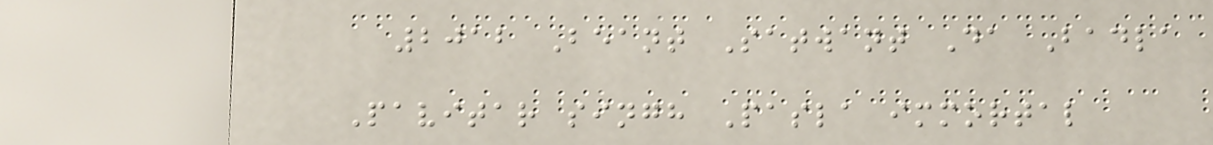2012 Beant Satwant Da Badla
Pavitar singh Pasla immortal
